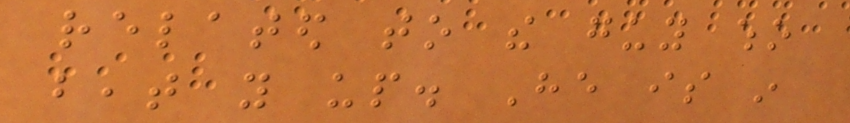related to the guy who
beat you up. He is in
